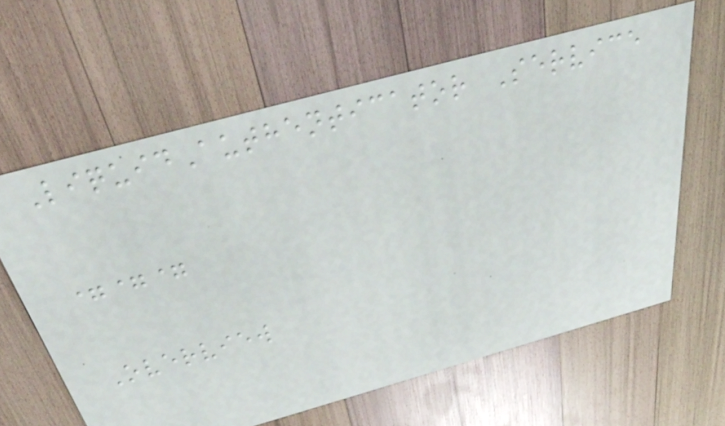LiquidAuthenticator Service
===
Overview
